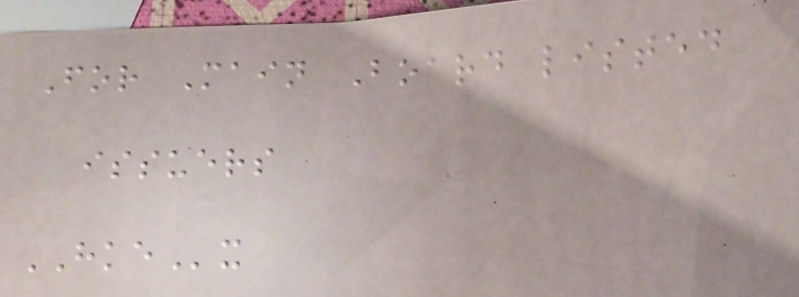For Main Board listed
issuers
HKEx
